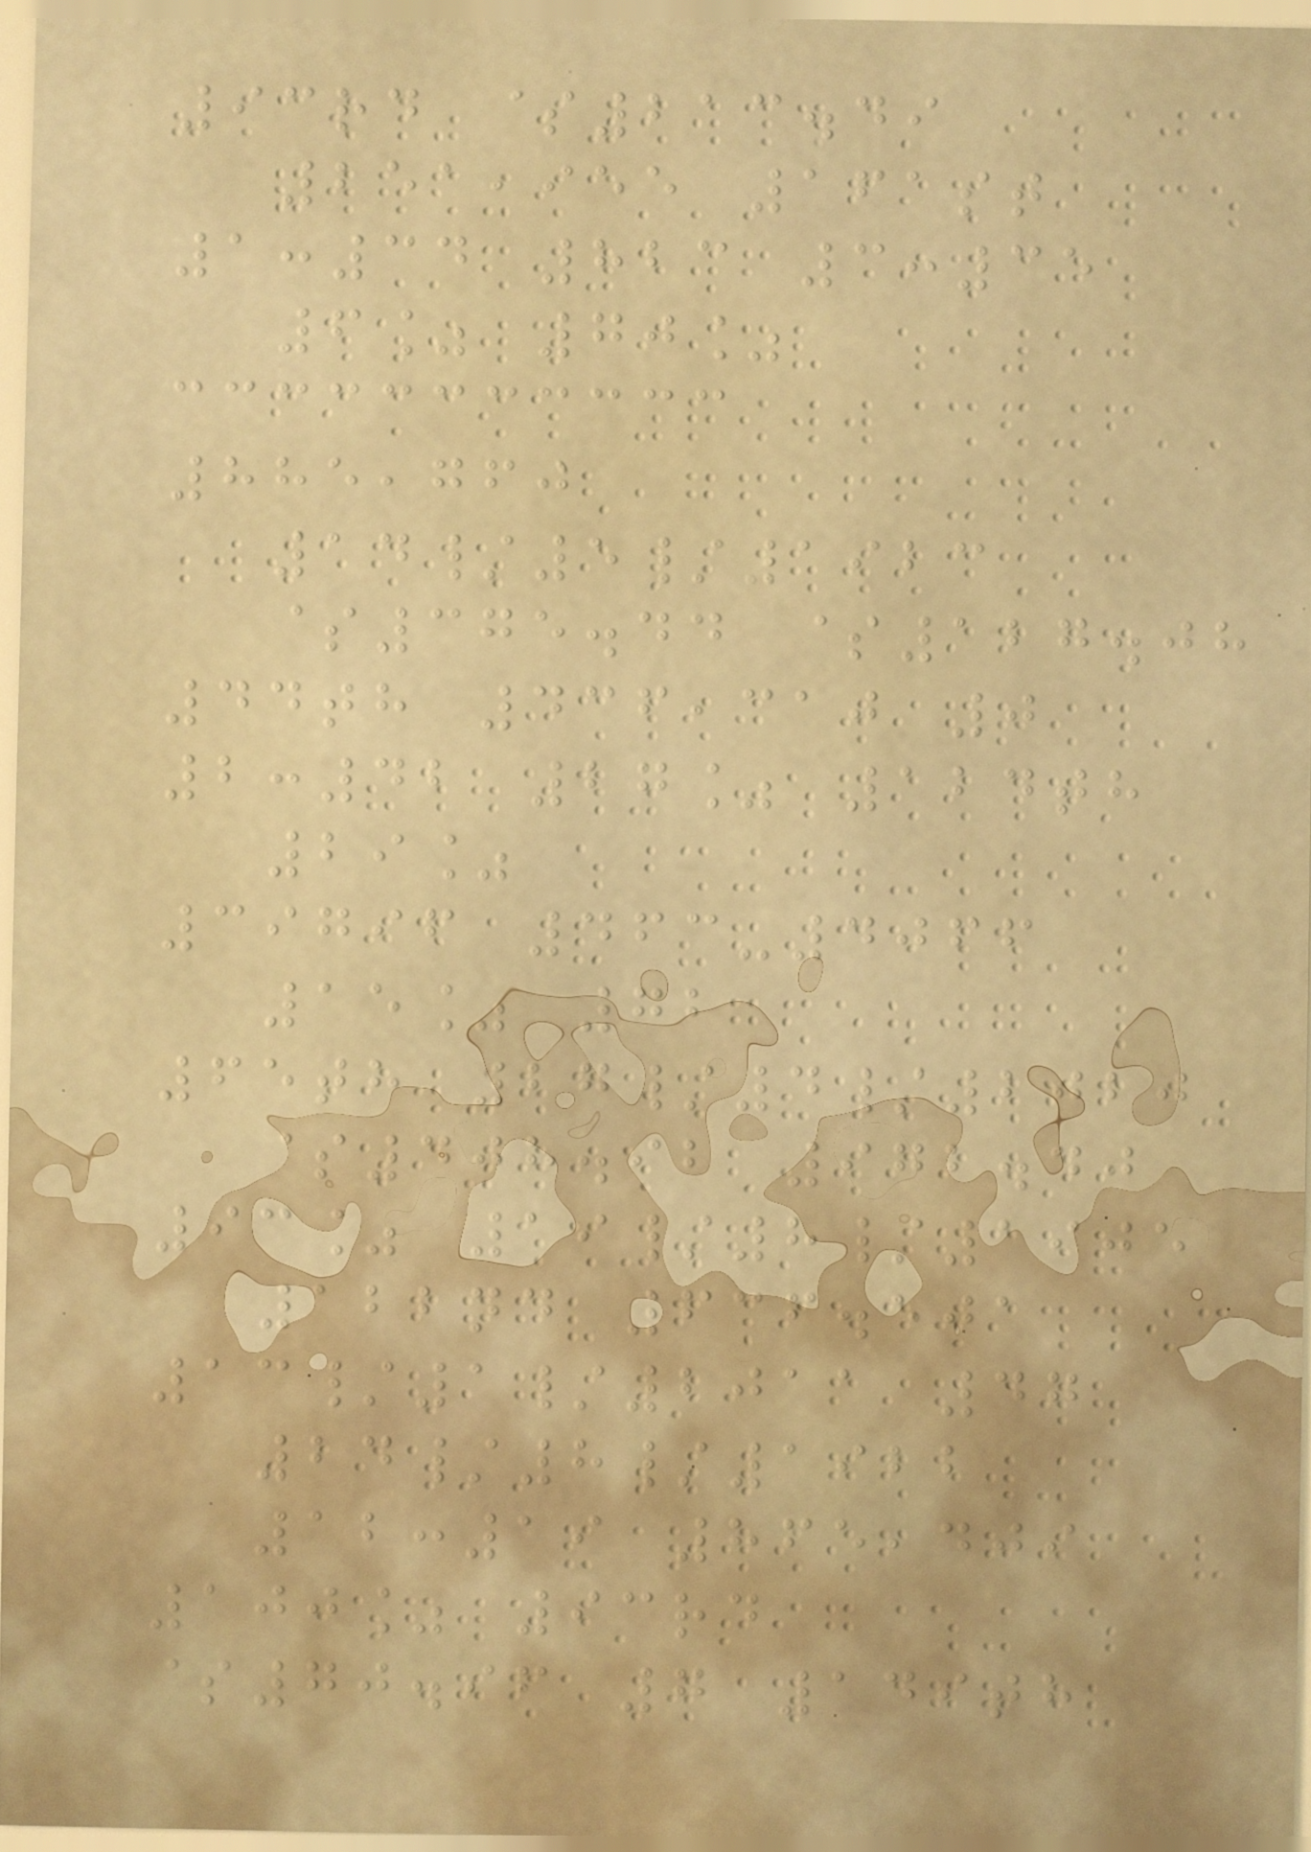93rd $213.49
251,955 161st
1:34 823 3:35
6% 70%
885,760
14/5/1923
$375.44 $127.08
44th 436,310 0
2:42 27% 124th
29%
39796 463-4066
15% 72
65th 27/4/2020
$408.92 972.40
93% 19/8/1905
122nd 636.501
13/1/2011 47
24/8/1922
12:19 865,409
100% 93rd
$70.96 7 149th
